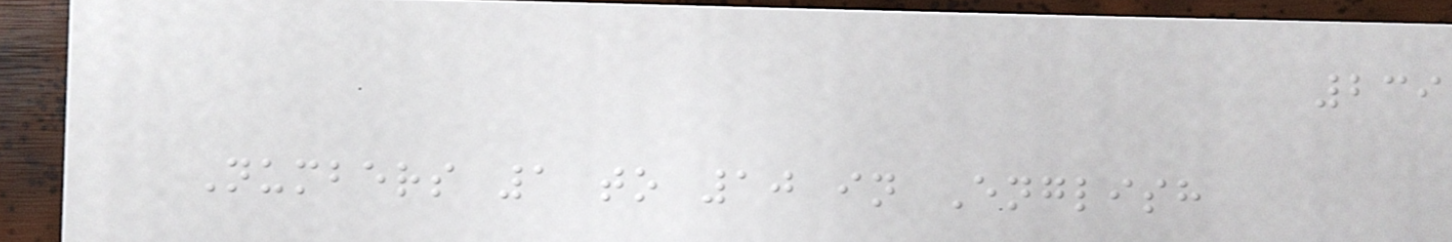239
Numbers 1 to 10 in English
